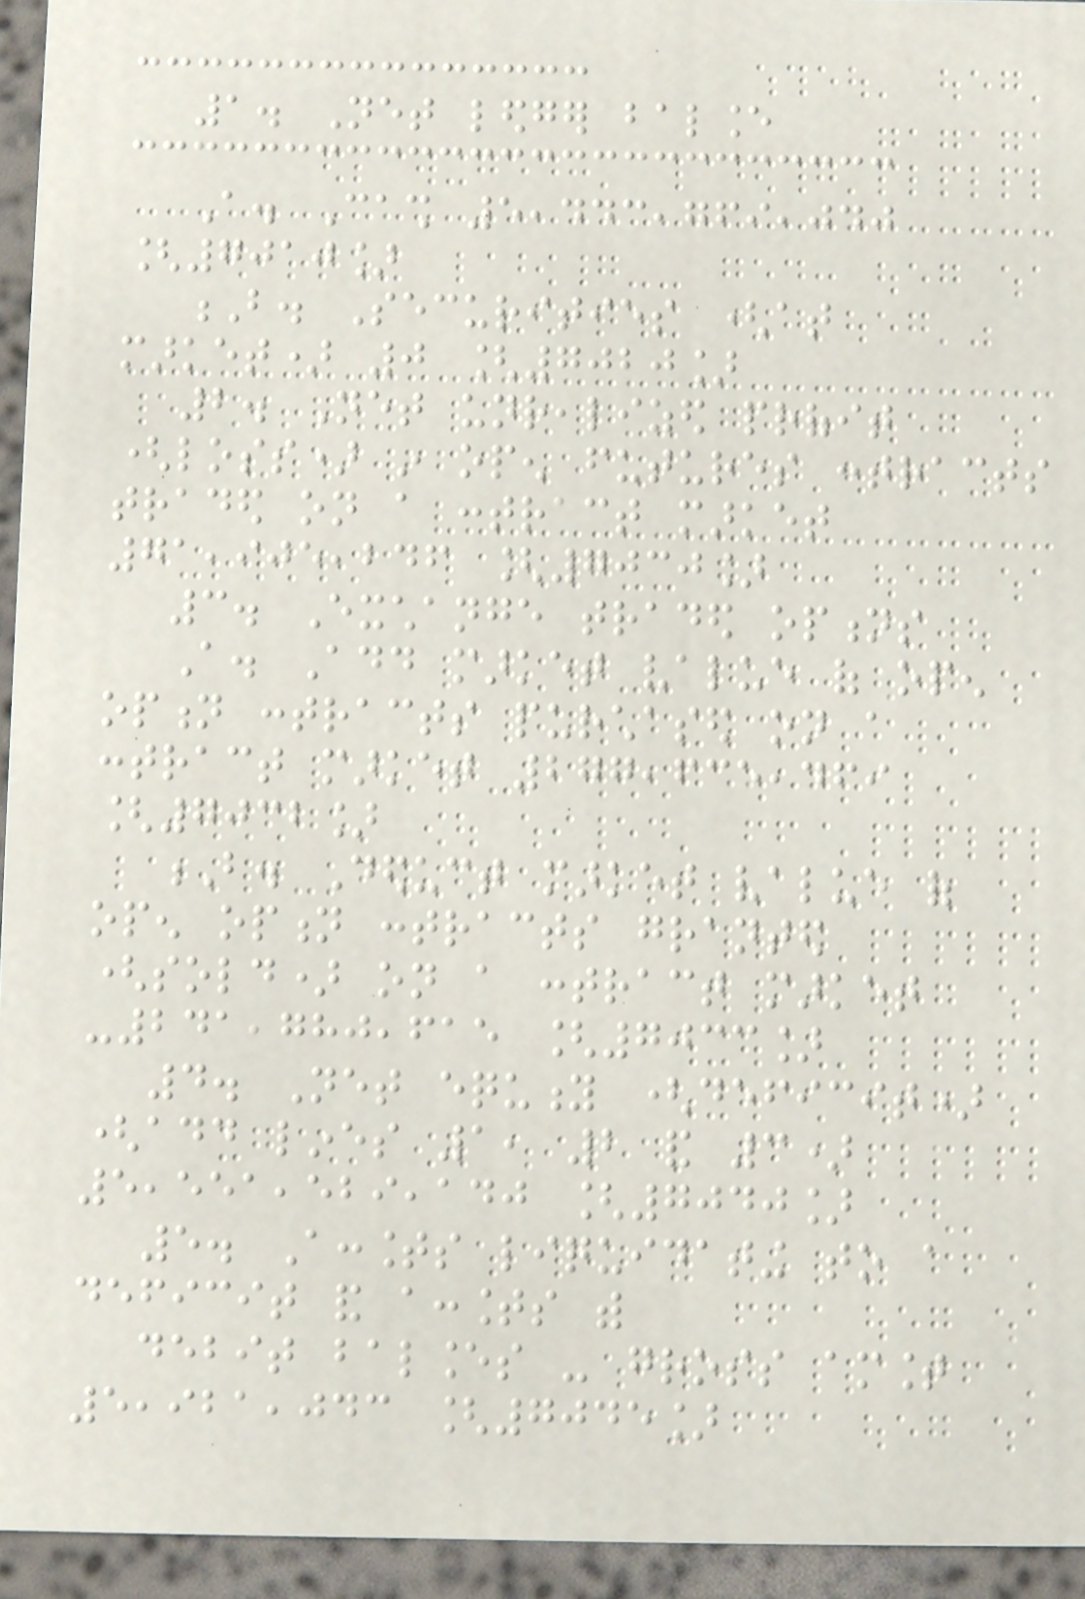1. Net ledger balance
A. Cash 5,443,769,040
[7010]
B. Securities (at
market) 0 [7020]
2. Net unrealized profit
(loss) in open futures contracts
traded on a contract market
71,905,246 [7030]
3. Exchange traded options
A. Add market value of open
option contracts purchased on a
contract market 277,635,469
[7032]
B. Deduct market value of
open option contracts granted
(sold) on a contract market
-241,780,615 [7033]
4. Net equity (deficit)
(add lines 1, 2 and 3)
5,551,529,140 [7040]
5. Accounts liquidating to a
deficit and accounts with
debit balances - gross amount
5,921,043 [7045]
